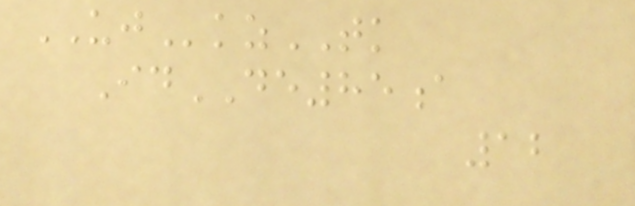UJkzTK
IdDE85a
12
